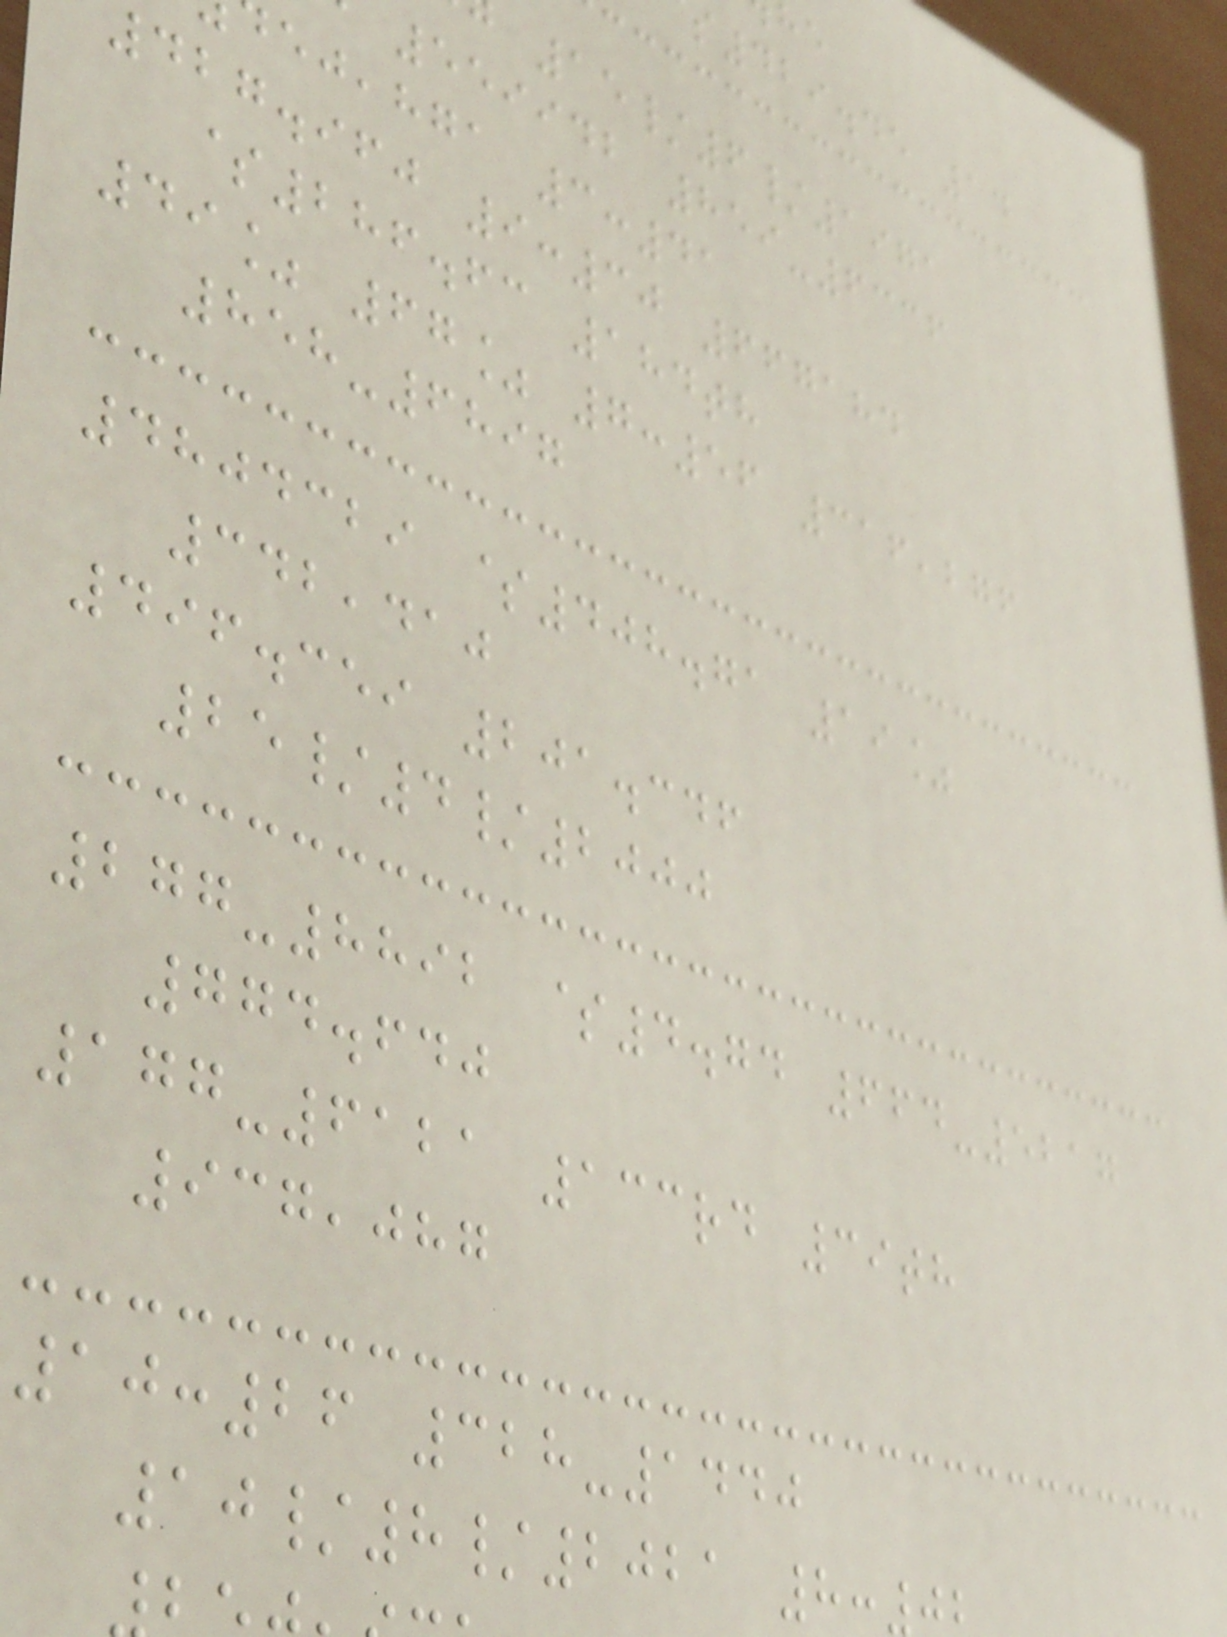429.45 14
15/6/1971
559942 859-6336
,hga 3:41
427.960 9:30 667184
$286.63 184th
49% 67% 7:56 316,276
858-6897
4804329 $408.71 19%
342,410
496.359 201.346
25/4/2000
277-8892 $4.74 664-5217
774.640
177-6121 133rd 39th
937,087
10:26 328-1440
10/8/2021 8:
